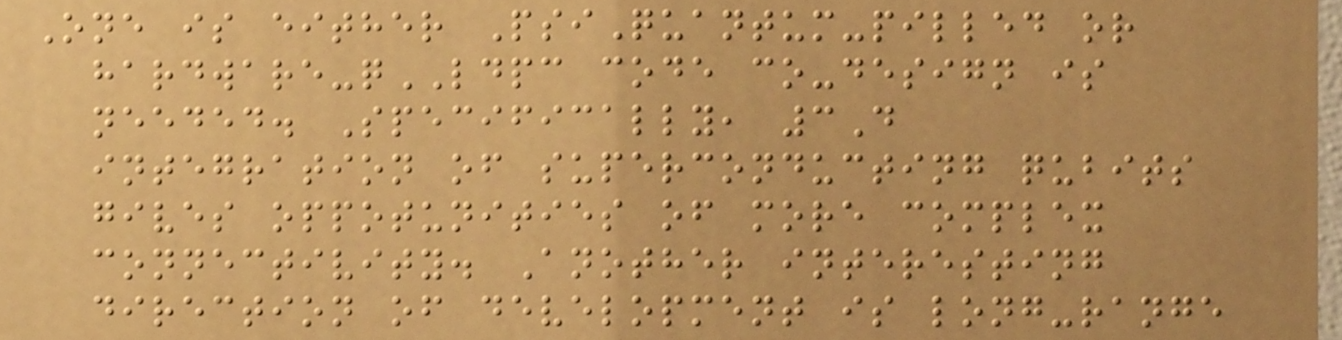One is either PsiQuantum-pilled or
hardware-qLDPC code co-design is
needed. Specifically, 3D
integration of superconducting qubits
gives oppotunities of more complex
connectivity. Another interesting
direction of development is long-range
